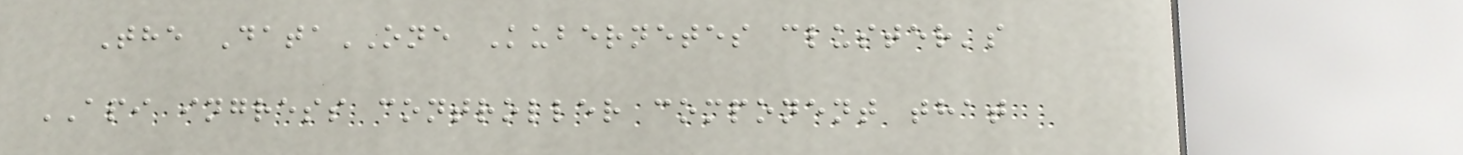The DataONE Kubernetes cluster's
API ingress controller component that
